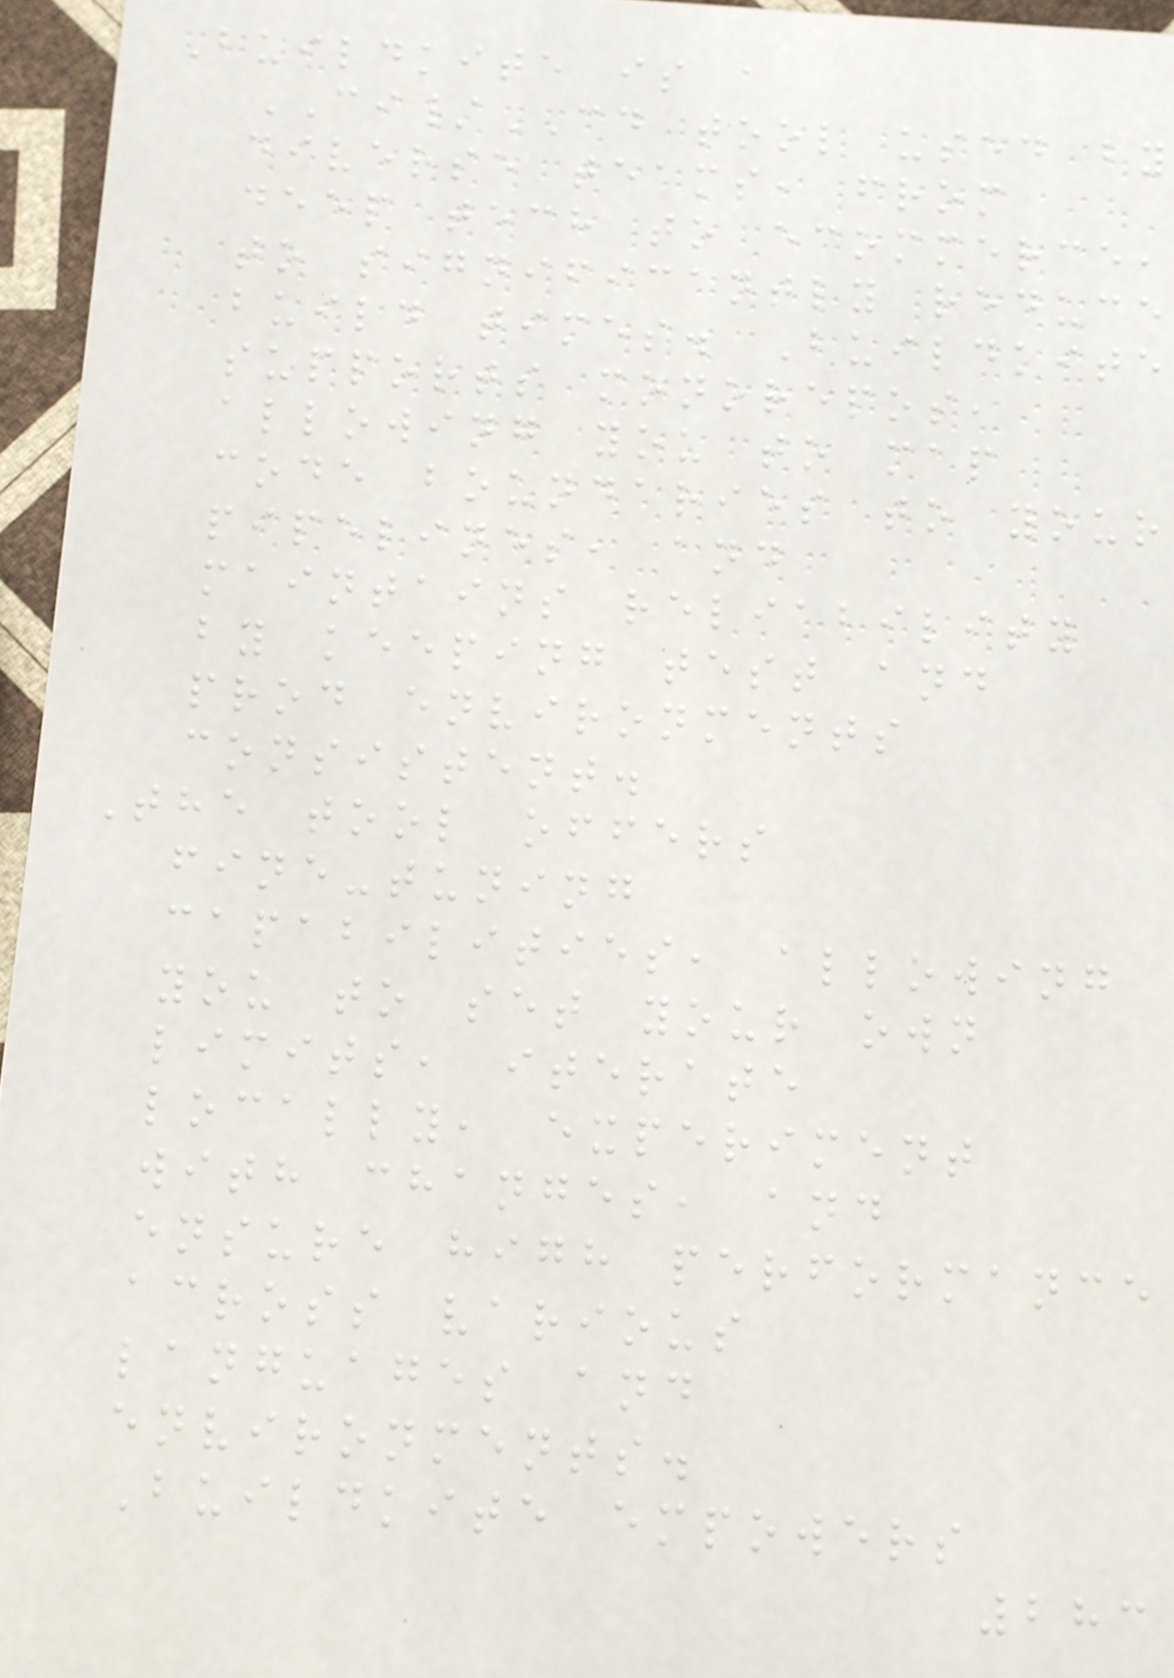Buildkite is a
CI/CD tool used by
diverse teams, from
deep tech to ecommerce,
to significantly reduce
build times. Buildkite
supports monorepos,
allowing you to map
code boundaries to your
pipelines, and
maintains reliability
by keeping test and
prod environments
consistent.
The tool offers
fine-tuning
capabilities, allowing
you to set your own
limits, iterate
locally, experiment
with changes, and
ensure high performance
across various
languages and
environments.
Buildkite empowers
283
